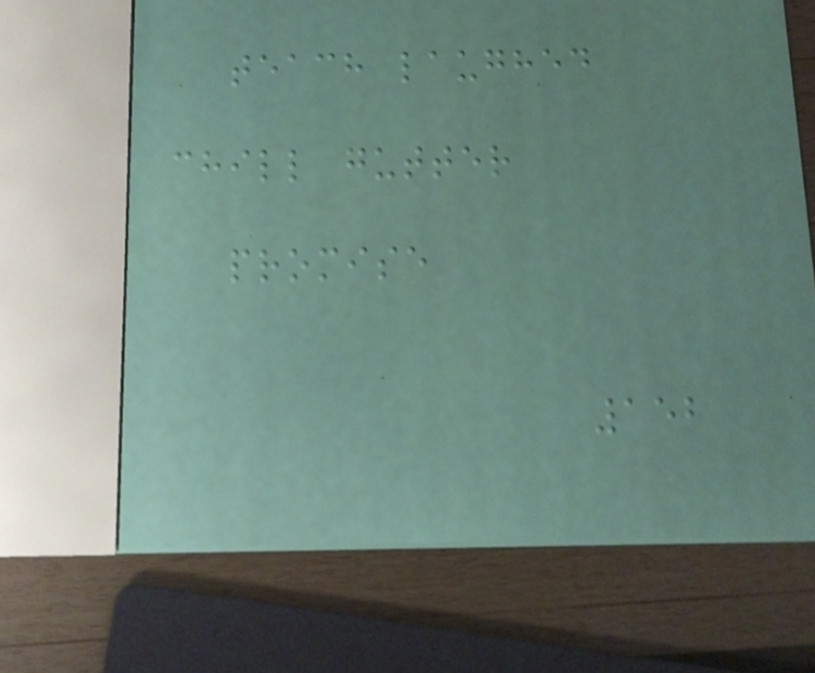teach laughed
chill gutter
promise
152
